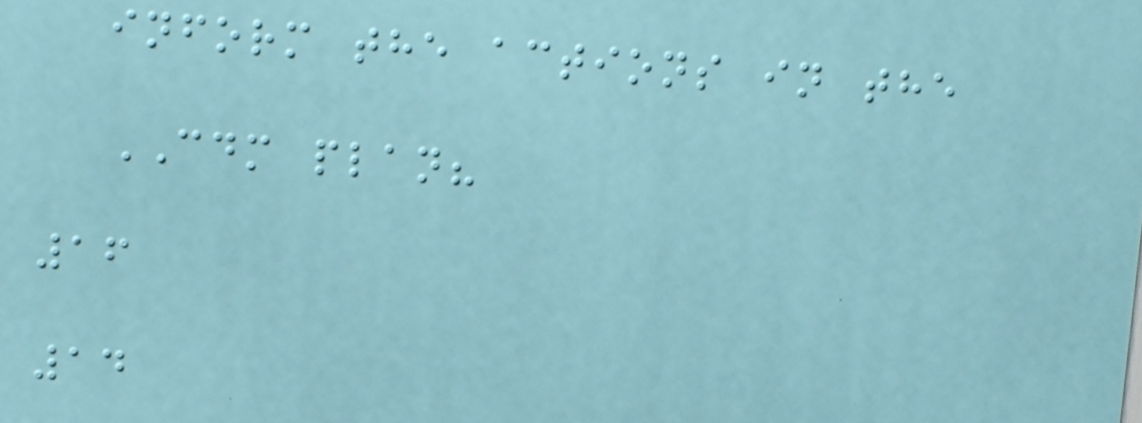inform the actions in the
CDM plan?
16
14
